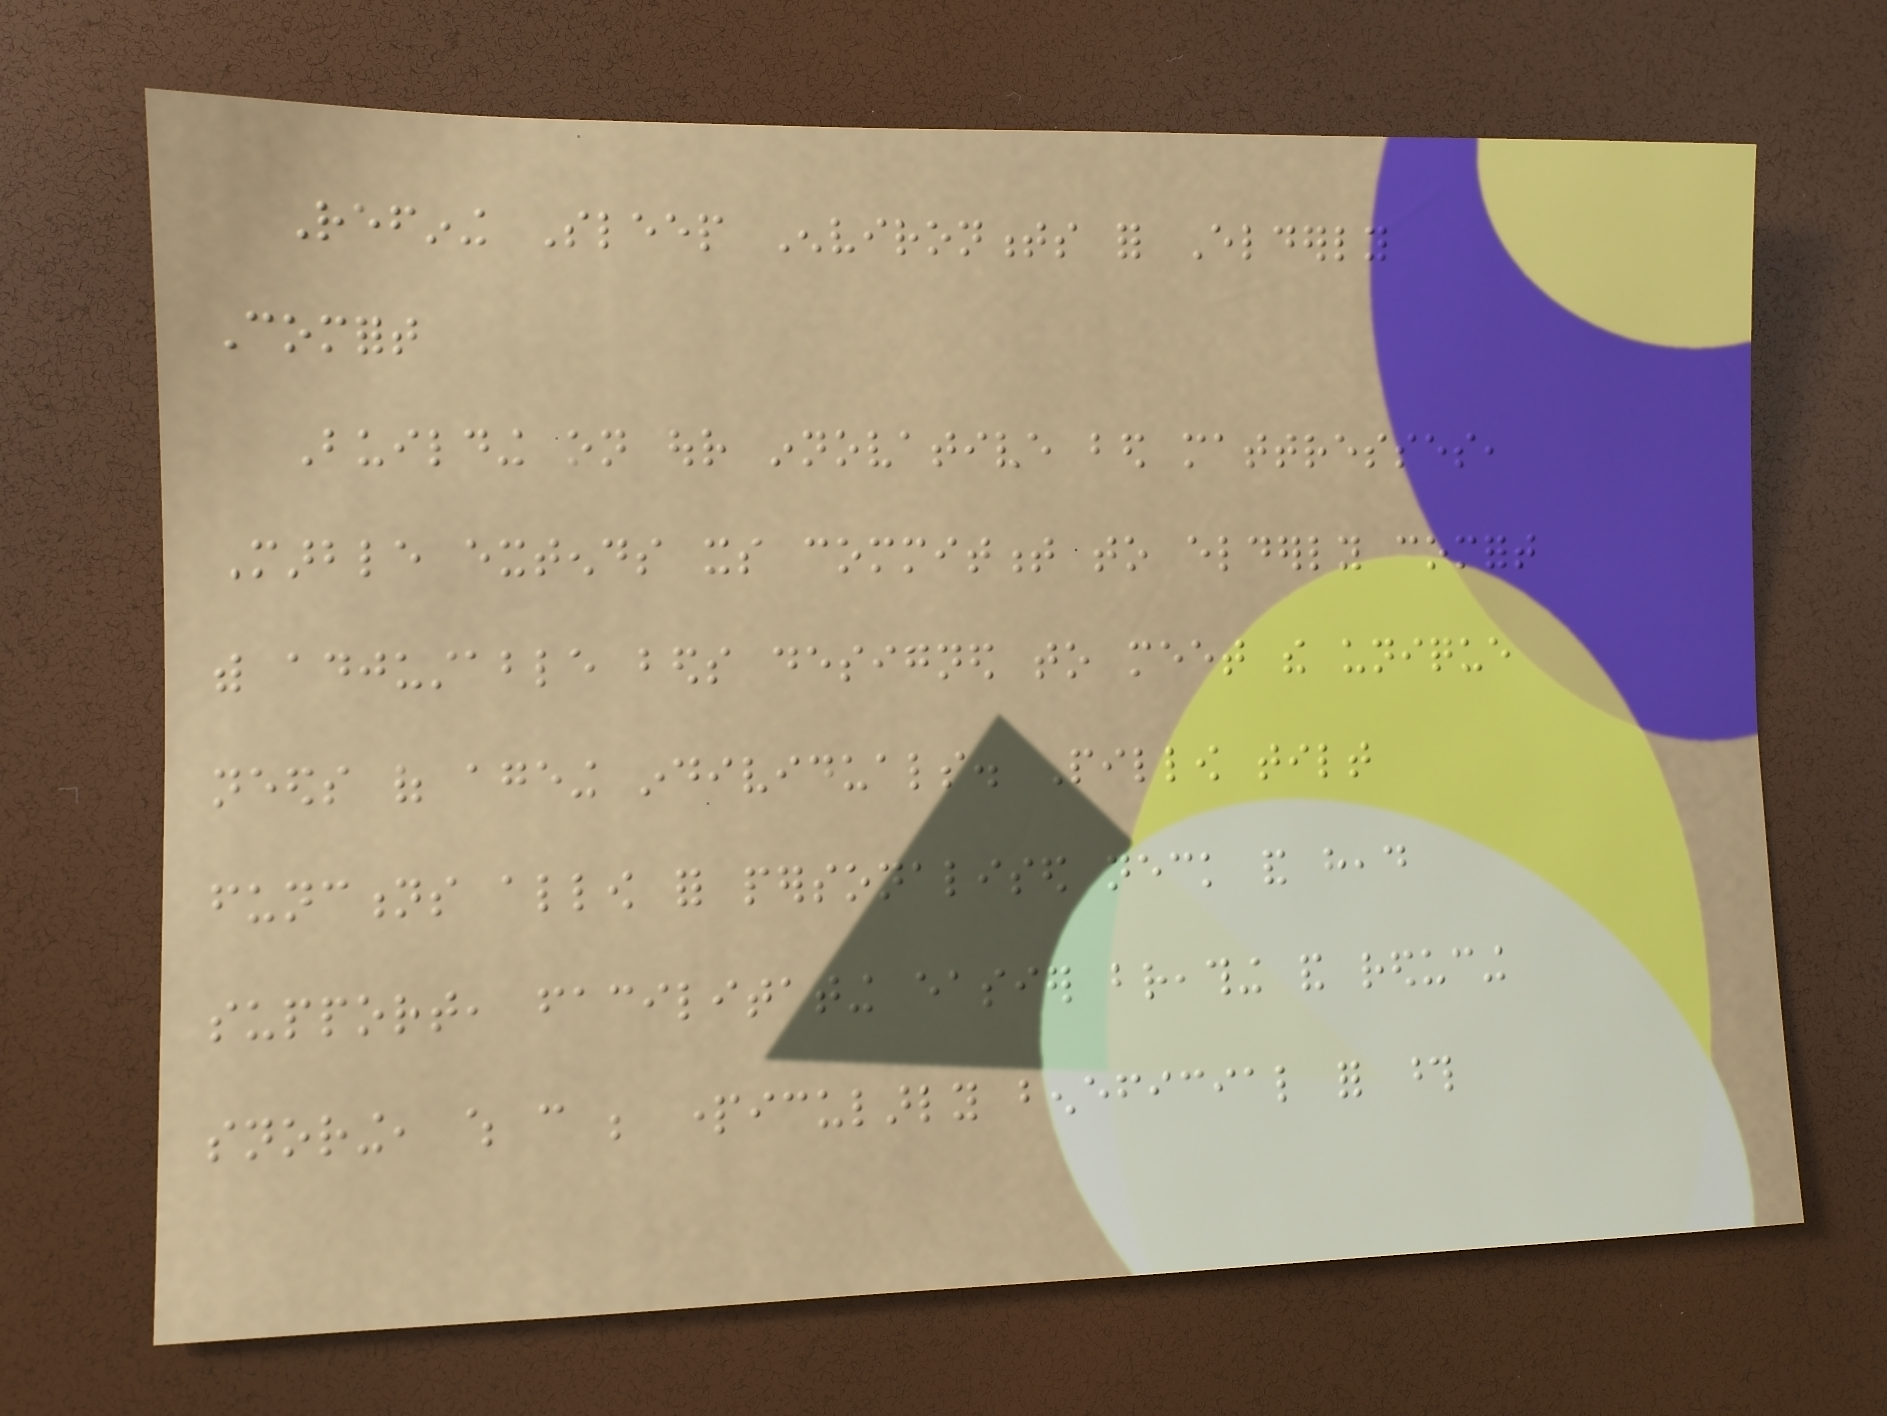Refining Sleep Environments for Elderly
Comfort
Building on our innovative bed mattresses,
Marble extends its commitment to elderly comfort
with adjustable beds designed to meet the unique
needs of ageing individuals. Pillow tilt
functions allow for personalised neck and head
support, facilitating easier breathing and reducing
snoring, which can be particularly beneficial for those
